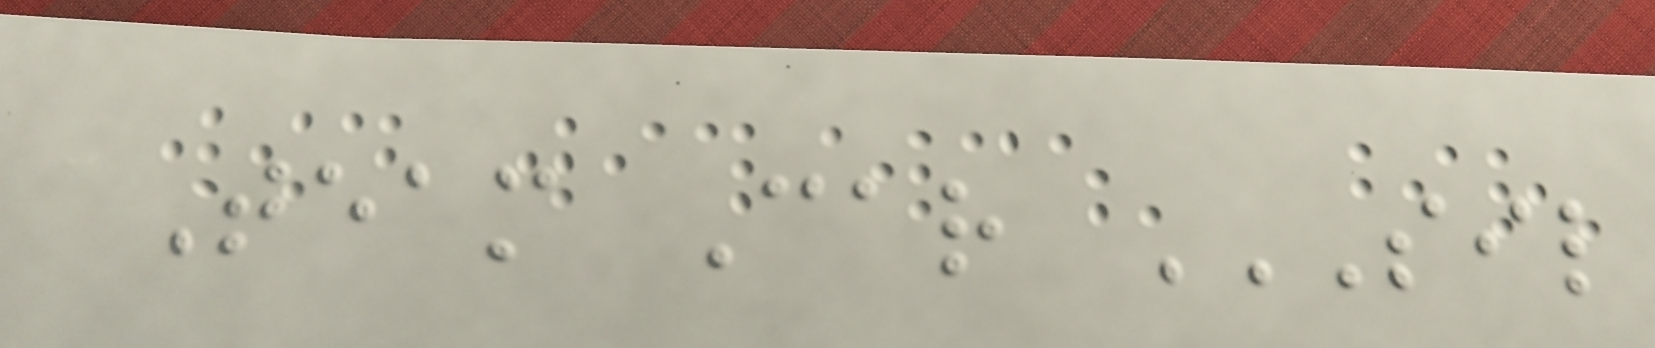Team Car SIL
